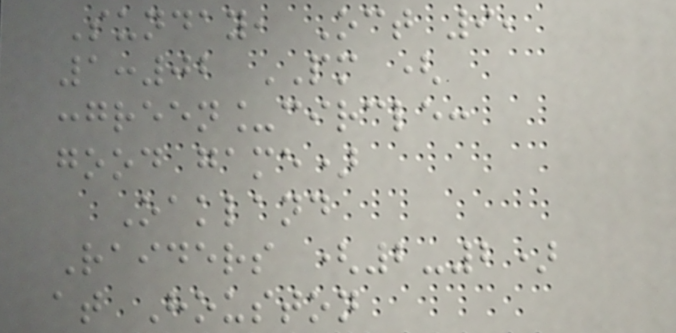Sunday, Oct 9,
1:02 PM (
:green_circle:
good game)
Oakland
Raiders (2-2)
at Houston
